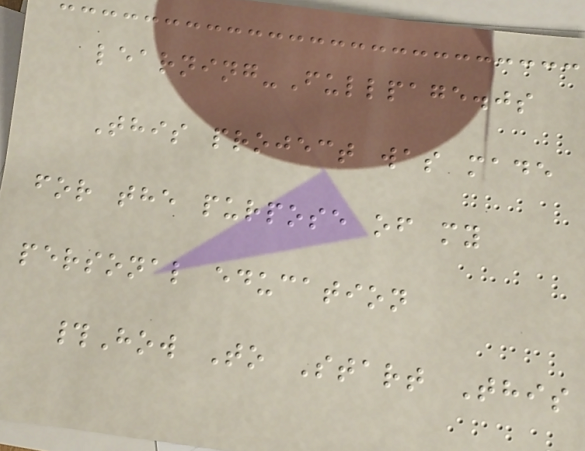learning-Fullpage.js
This project was made
for the purpose of my
personal education
#How To Start This
